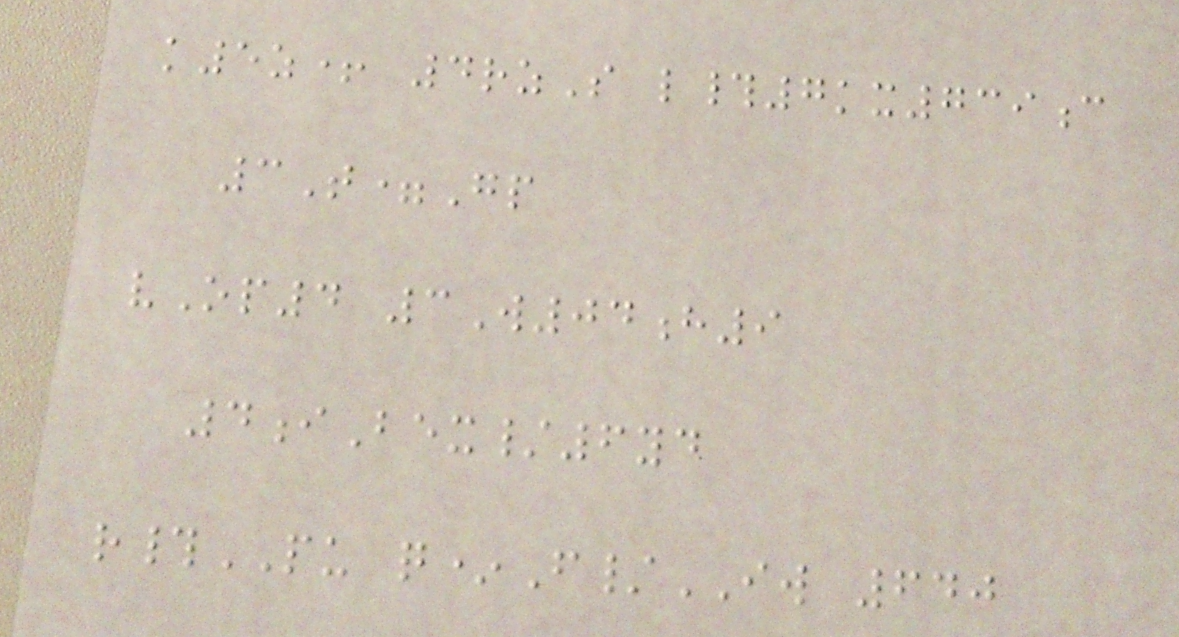k5z+ 4rzS l#7kx739c
3T=Gp
vOp4 3W04h9
4iBex/6yd
r#PU q*F/IW 640
